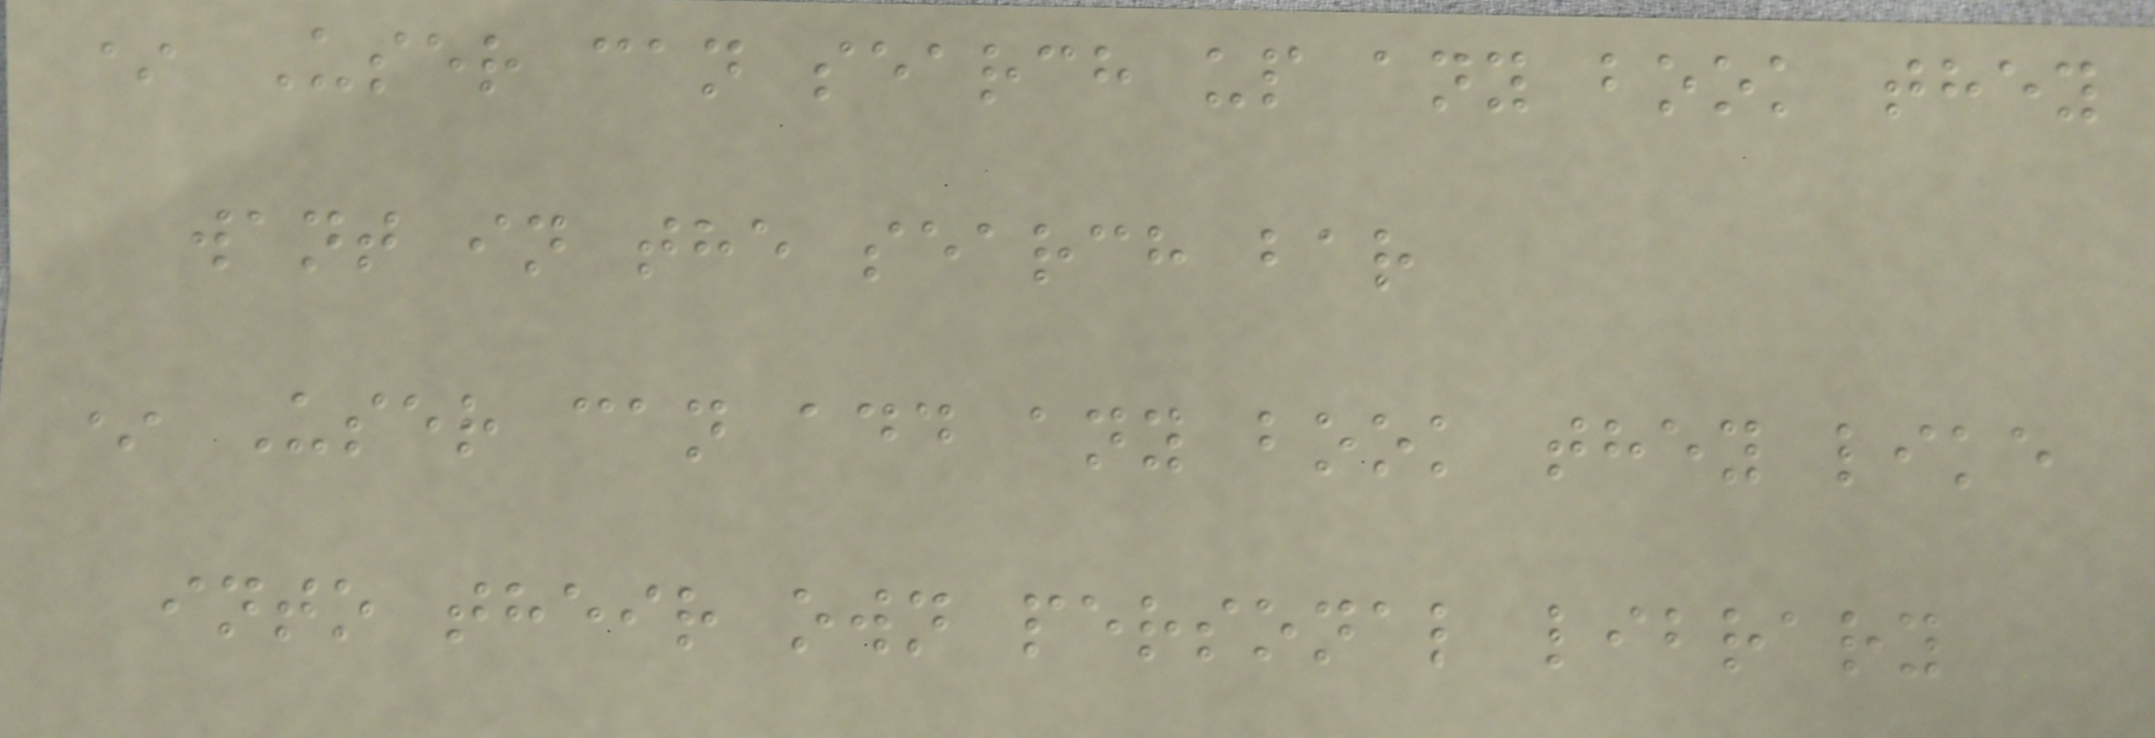* User can search up any book they
want in the search bar
* User can add any book they like
into their own personal library
